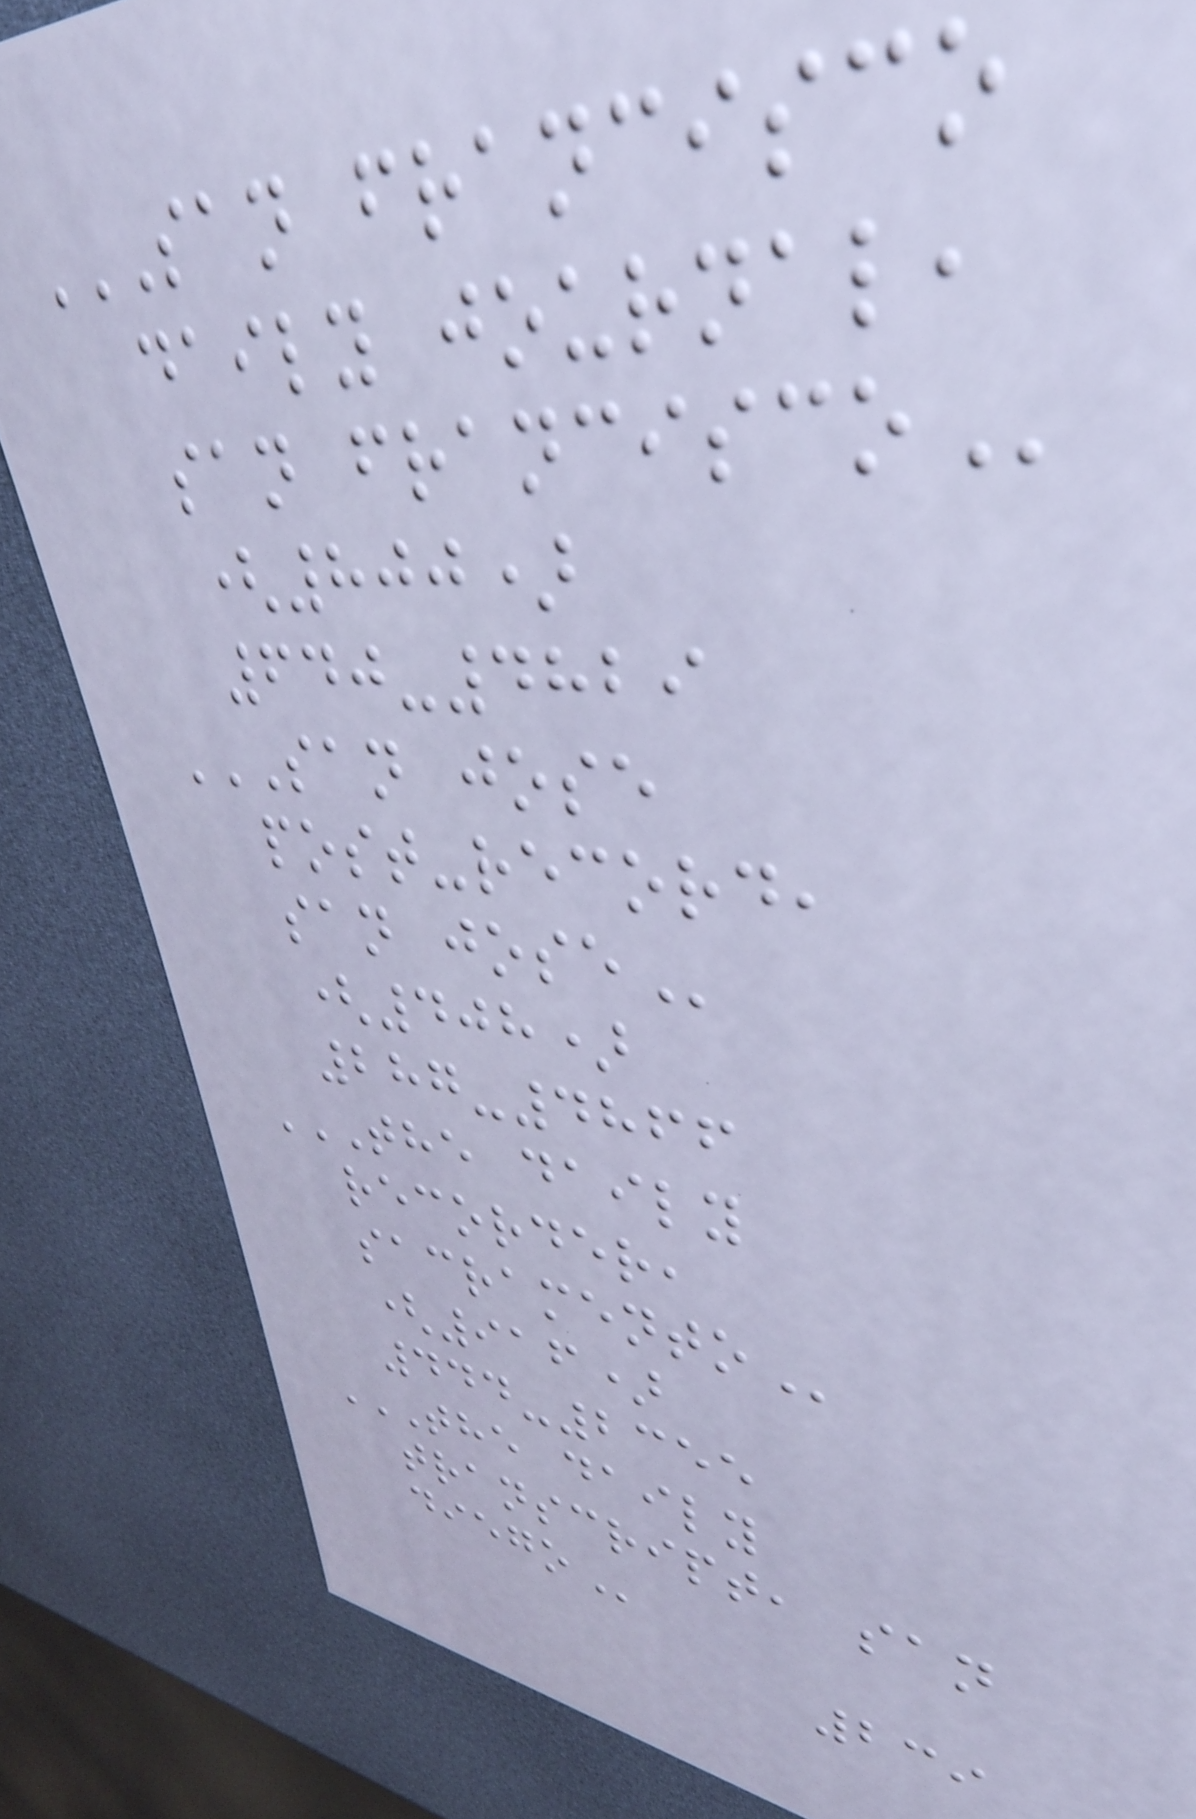SAN FRANCISCO
DAILY JOURNAL,
SAN FRANCISCO
(800)
640-4829
SAN JOSE
POST-RECORD,
SAN JOSE
(408)
287-4866
THE DAILY
RECORDER,
SACRAMENTO
(916)
444-2355
THE DAILY
TRANSCRIPT, SAN
DIEGO
239
